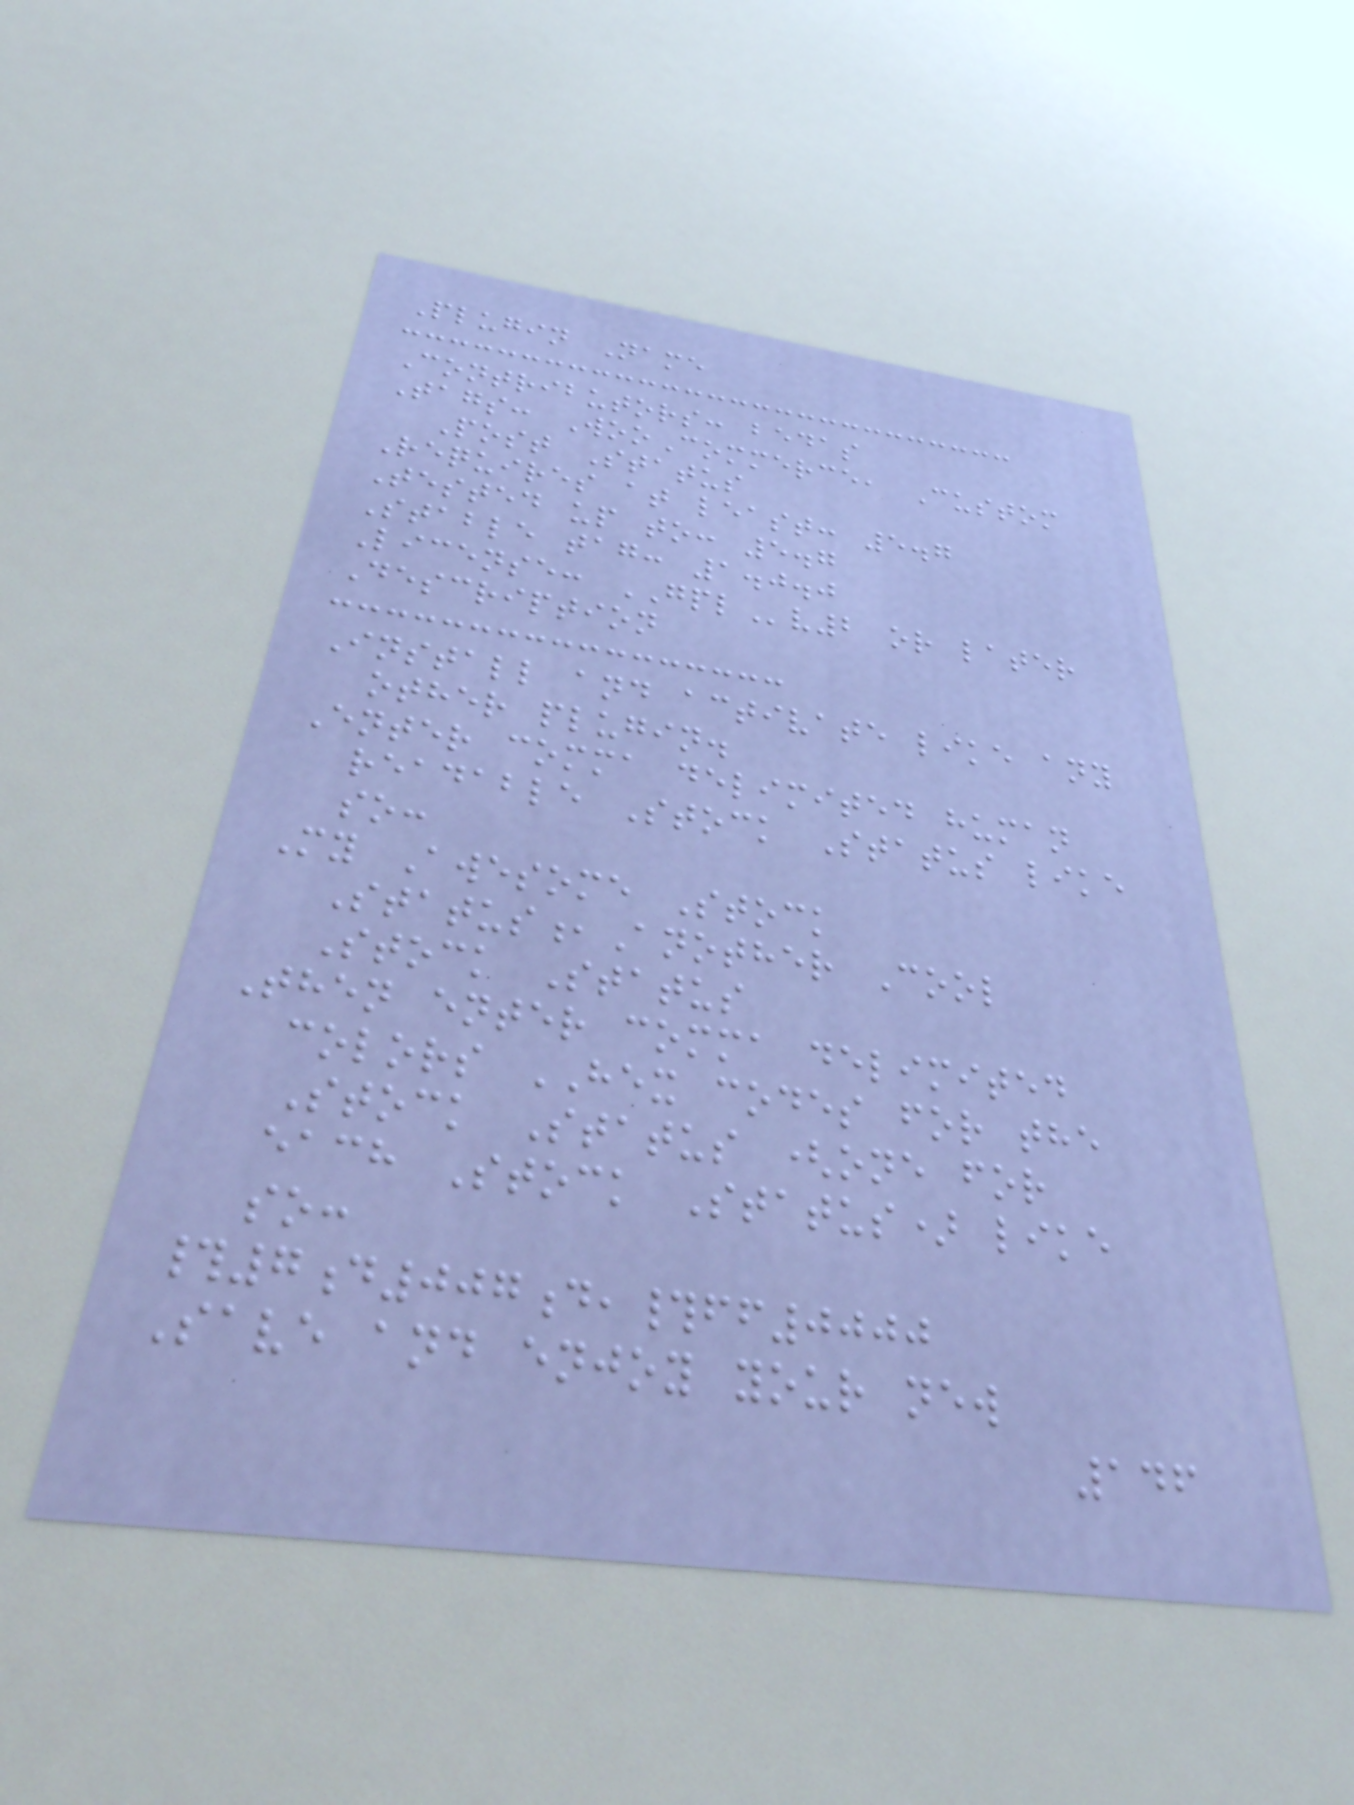Plugin Name
Contributors: bedas
Tags: WooCommerce, Custom
Post Status
Requires at least: 5.7
Tested up to: 5.7
Stable tag: 1.0.0
License: GPLv2 or later
Description
Install and activate like any
other plugin.
Enter comma delimited human
readable Stock Status like
so:
My Awesome Stock
Status,Another Cool
Stock Status
Then enter comma delimited
colors HEX codes for the
Stock Status (one for
each Stock Status) like
so:
#7d007d,#ff0000
Save and enjoy your new
146
